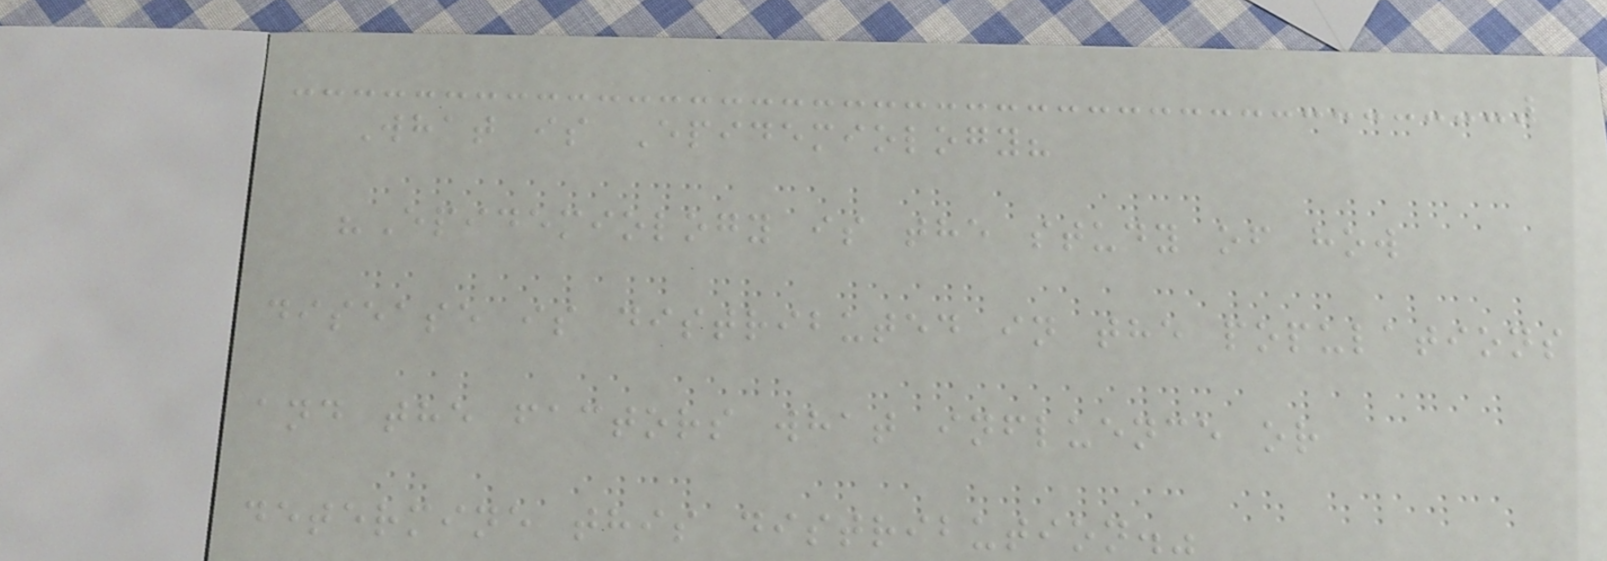What is Epidemiology?
"Epidemiology is the study of how
disease is distributed in the populations
and the factors what influence or
determine this distribution."
